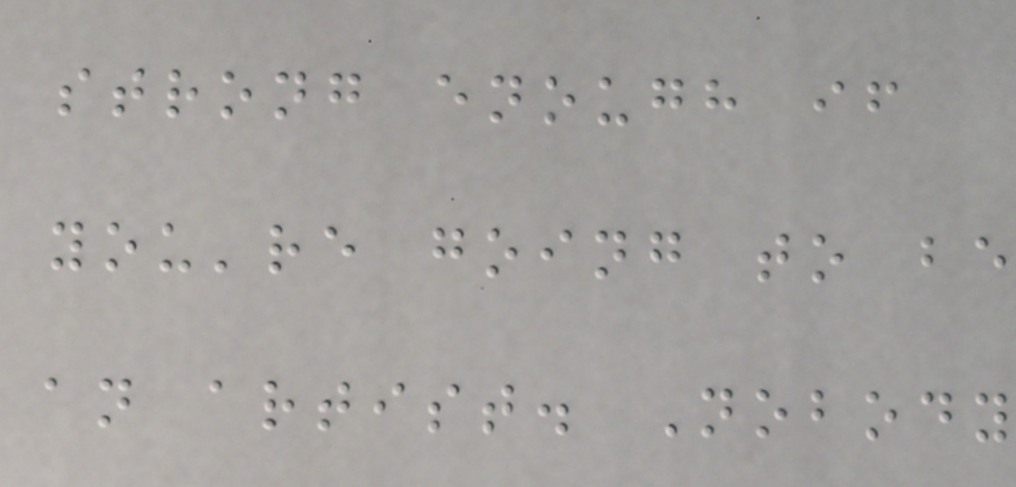strong enough if
you're going to be
an artist. Nobody
